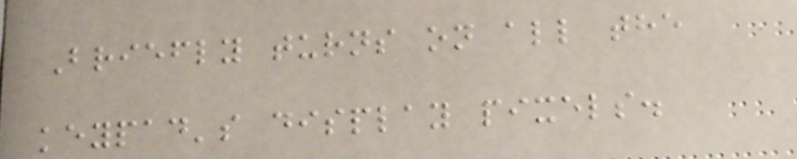Briefly turns on all the
keypad's display pixels.
